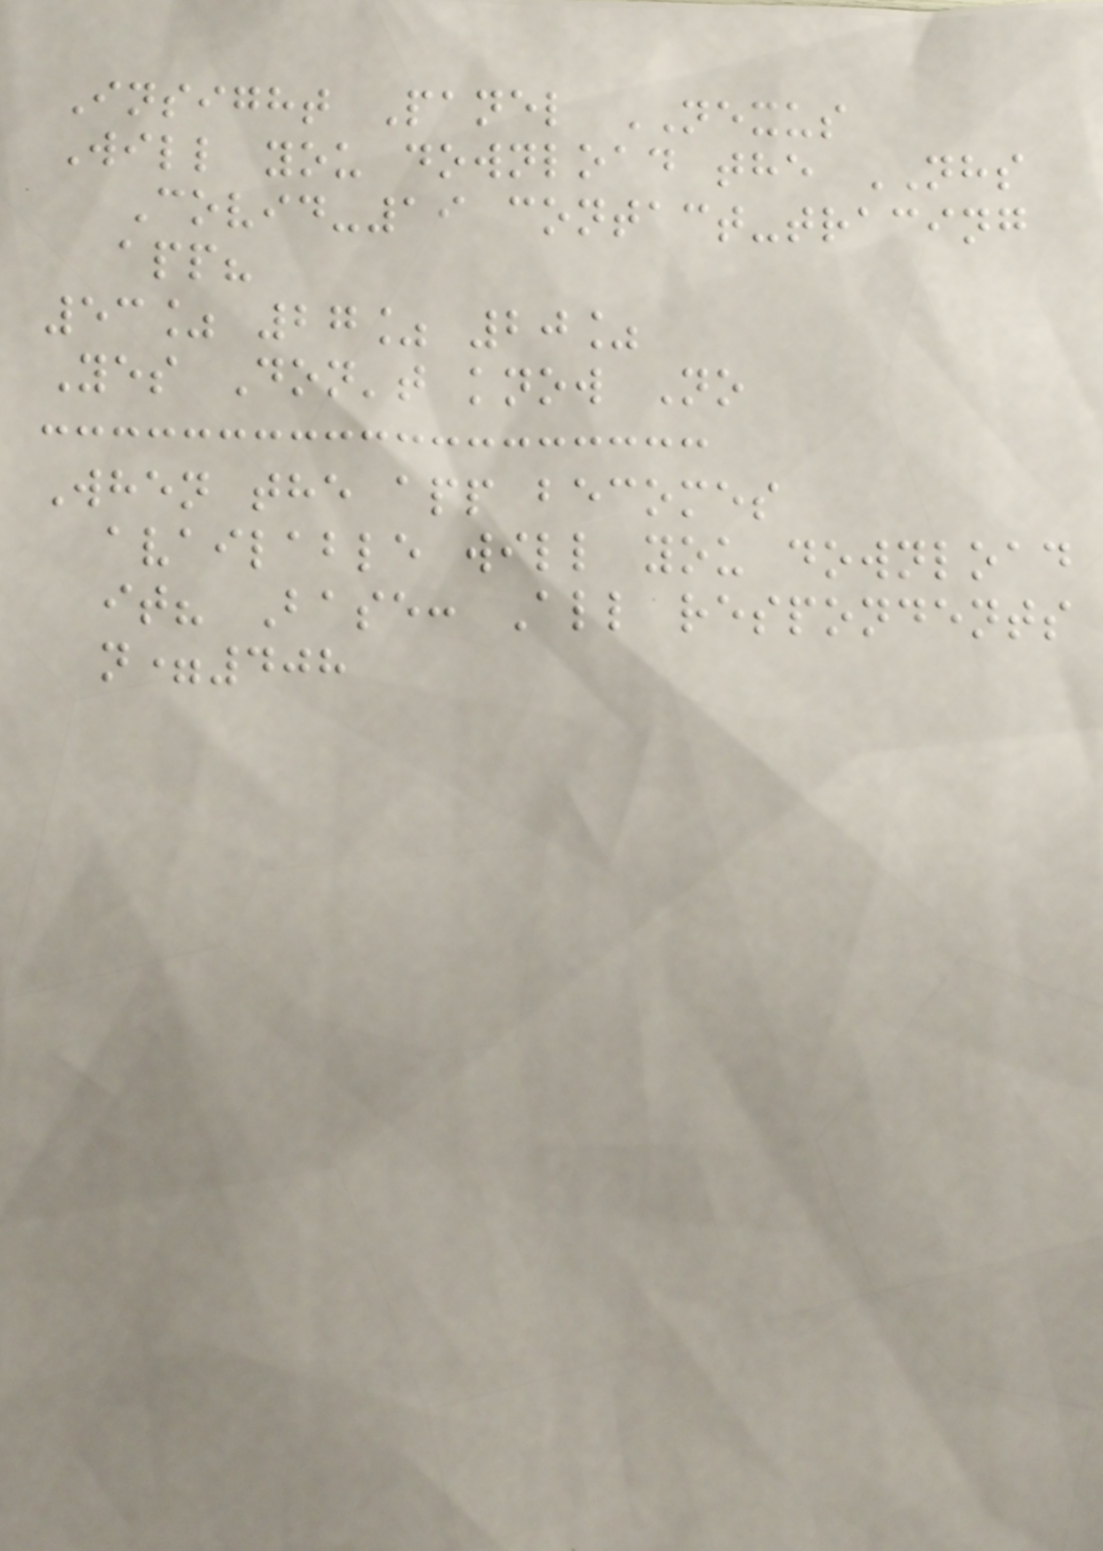Insight Panel NEXUS
Will you download the NHS
Covid-19 contact-tracing
app?
53% 27% 20%
Yes Don't know No
When the app becomes
available will you download
it? Base: All respondents
n=408
